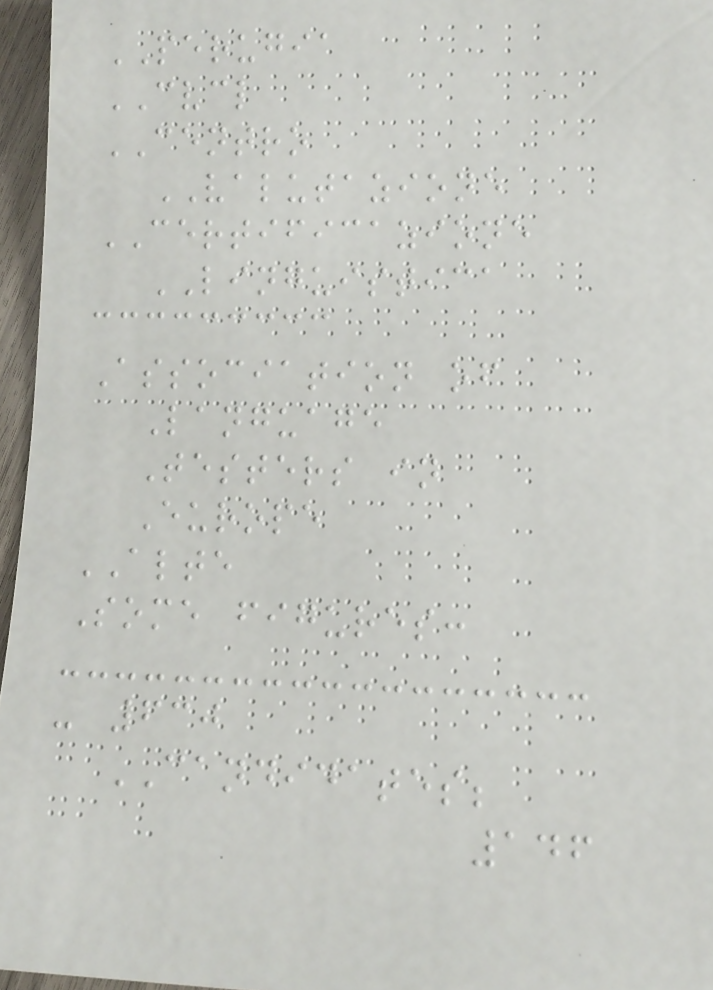PERUGIA
CVCL
CENTRO
VALUTAZIONE
CERTIFICAZIONE
LINGUISTICA
Association of
Language
Testers in
Europe
ALTE
Some figures:
- 630
CANDIDATES;
146
